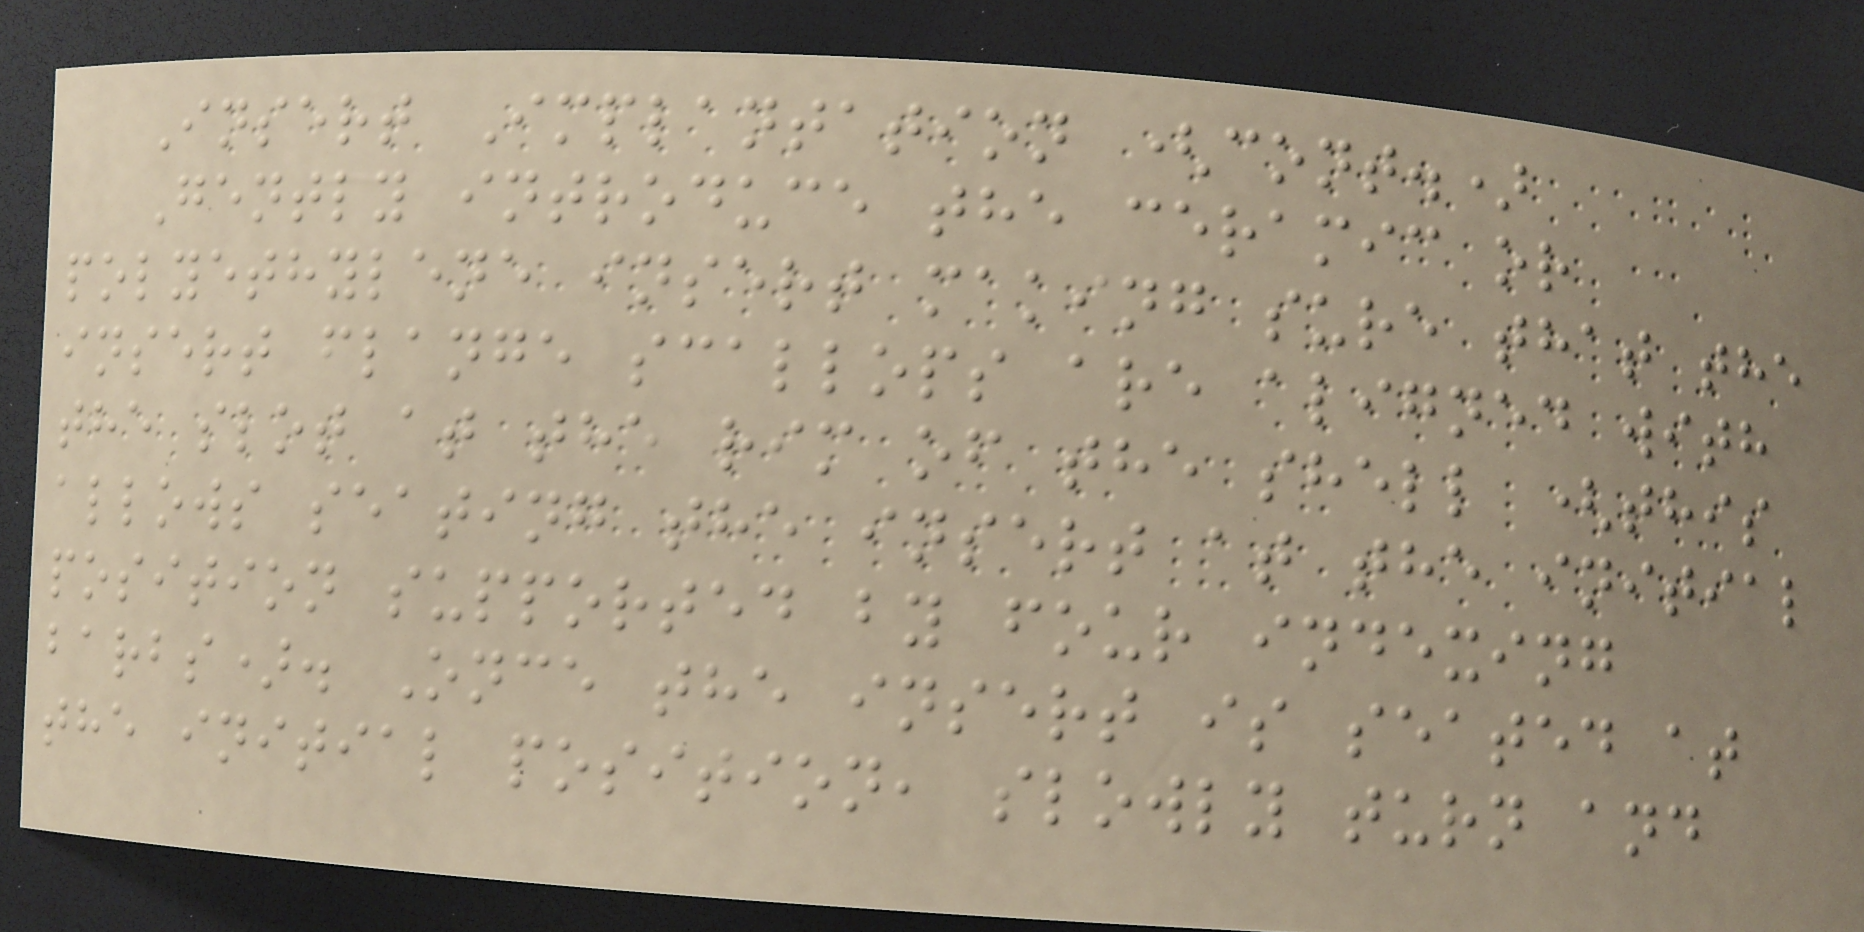Insert Implantation (cont.)
Gently introduce the ceramic or
polyethylene insert making sure that the
insert flange scallops are aligned with
the slot at the rim of the shell (this
allows seating the insert at the initial
position supported by four indexing
barbs). Once the insert is seated at
the initial position, slowly turn and
